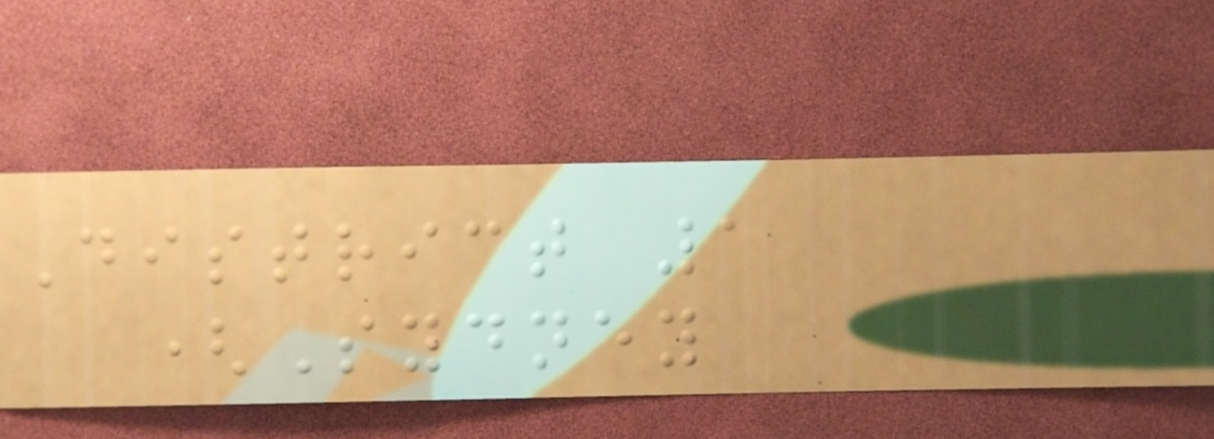District 1
(Sydney
